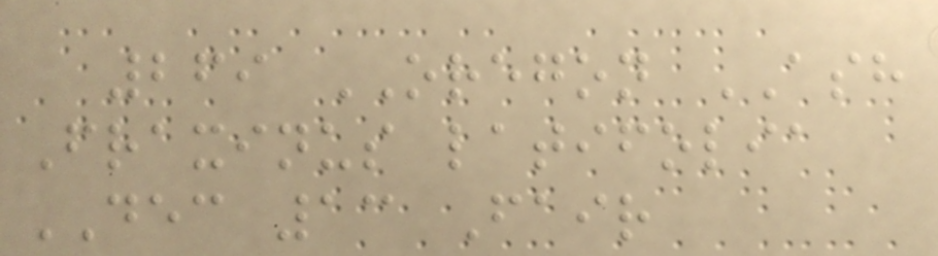269 OREGON ASH
Fraxinus latifolia
DEC 13 Fair
